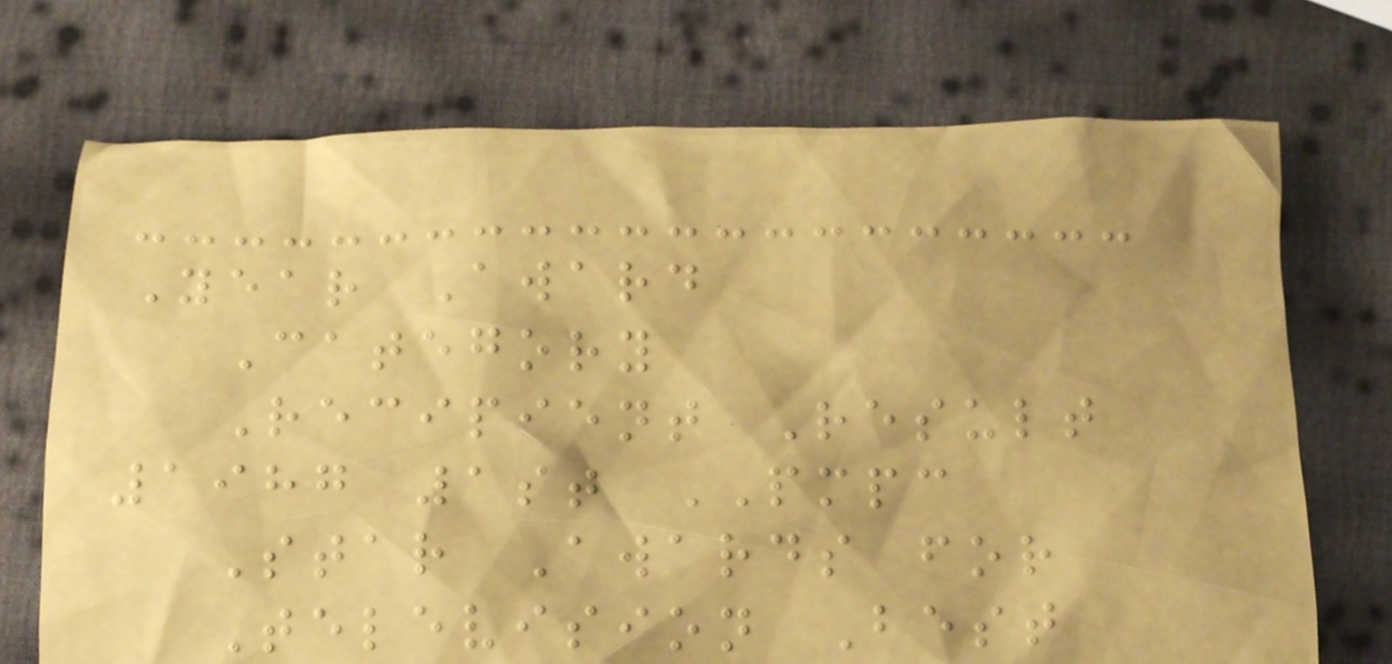Year Award
Category
Recipient Result
1987 1st PMPC
Star Awards for
Television Best
